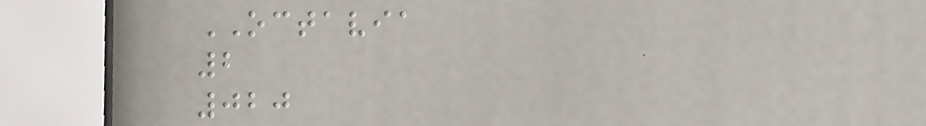OCTAVIA
2
020
